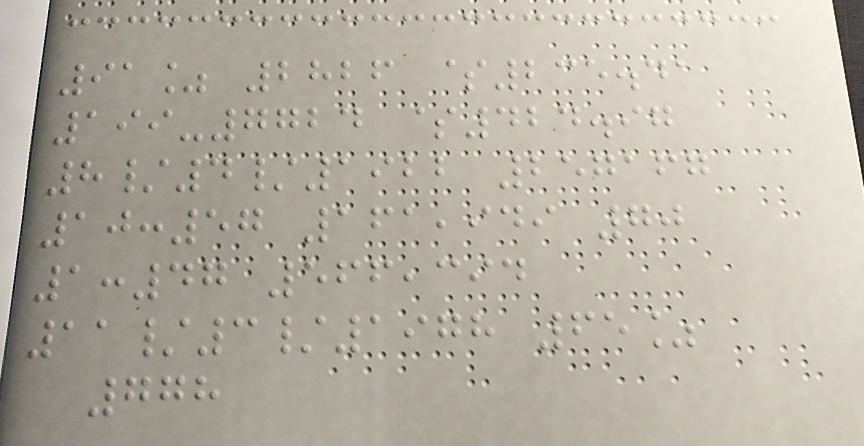91% 2826 $235.41
199-7724 $424.97
8/4/1922 257167
10:57 161,949 70
1:47 566,394
11/3/1978 65%
778
